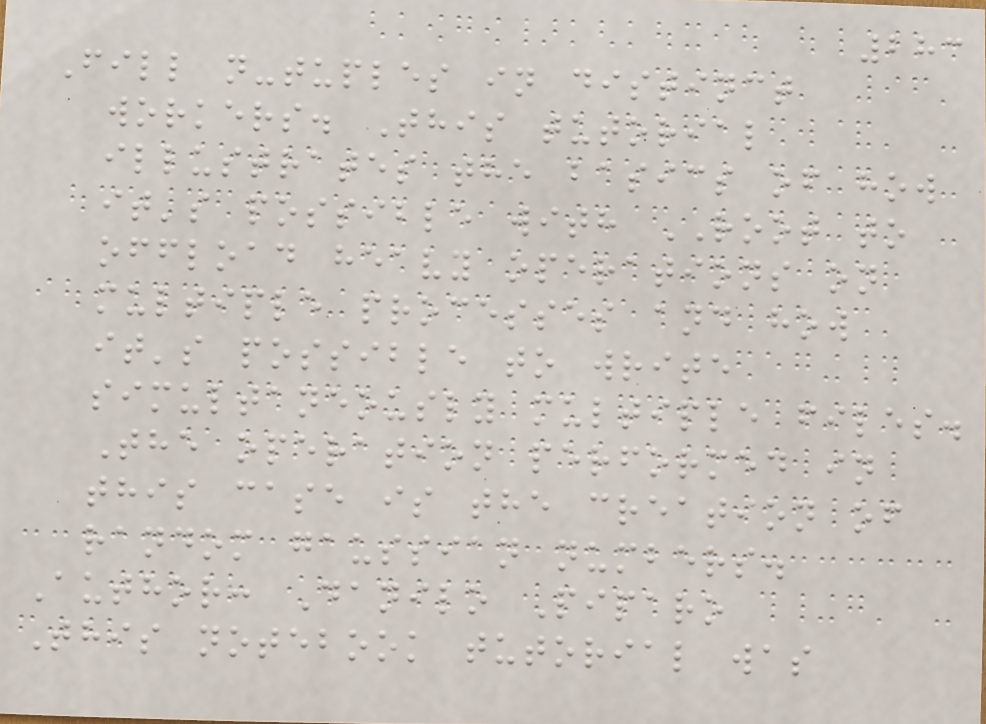283
Fill n-tuples in distinct
workers. This tutorial
illustrates the basics of how
it's possible with ROOT to
offload heavy operations on
multiple processes and how
it's possible to write
simultaneously multiple files.
The operation performed in
this case is the creation of
random gaussian numbers.
Author: Danilo Piparo
This notebook tutorial was
